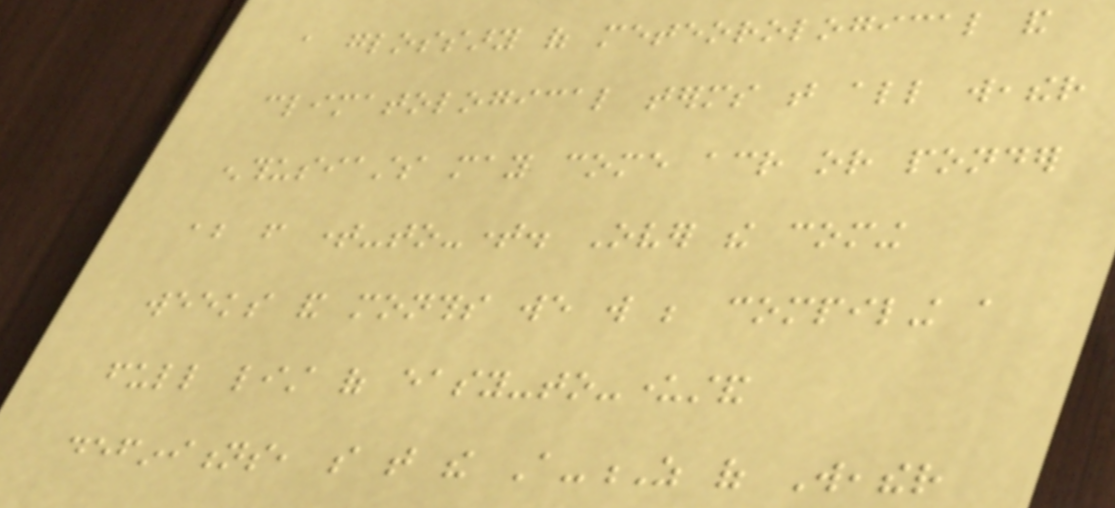a glossary of meteorological and
climatological terms that all weather
enthusiasts may come across or ponder
about from time-to-time. Over the coming
weeks and months we will be compiling a
full list of easy-to-understand
definitions, so that the A-Z of Weather
